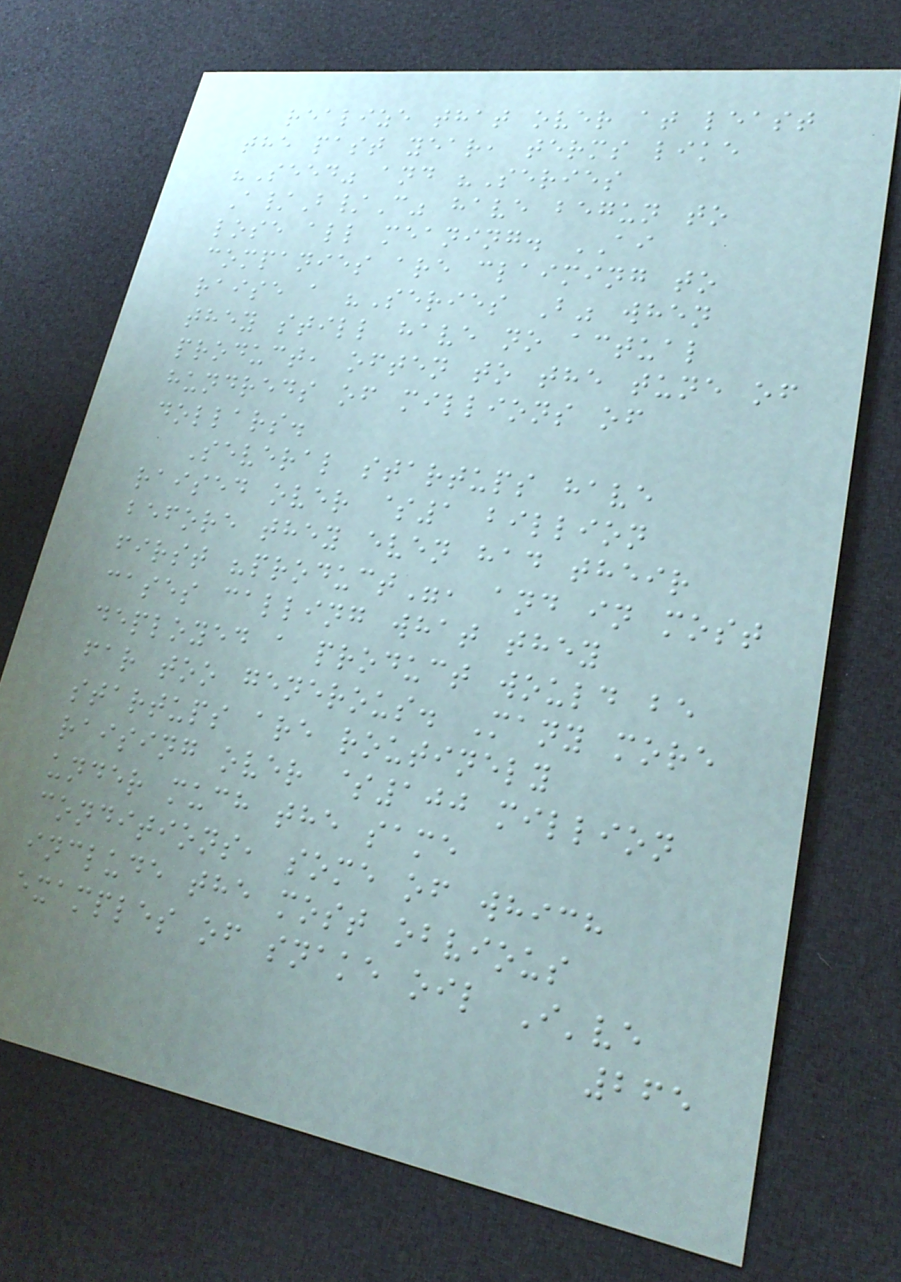realize that over at least
the past year, terms like
"Seed" and "Series
A/B/C" have begun to
lose all meaning. AI
companies are claiming to
raise a "Series B" when
they still have no actual
product, often to the tune of
hundreds of millions of
dollars.
Several startups have
raised over $1 billion
before they even had their
first "product", and in most
cases calling what they
deployed a product would be
far too generous. Many more
startups are routinely
raising over $100 million
under much the same
conditions, some of which
include the most obvious
examples of snake oil I've
265
